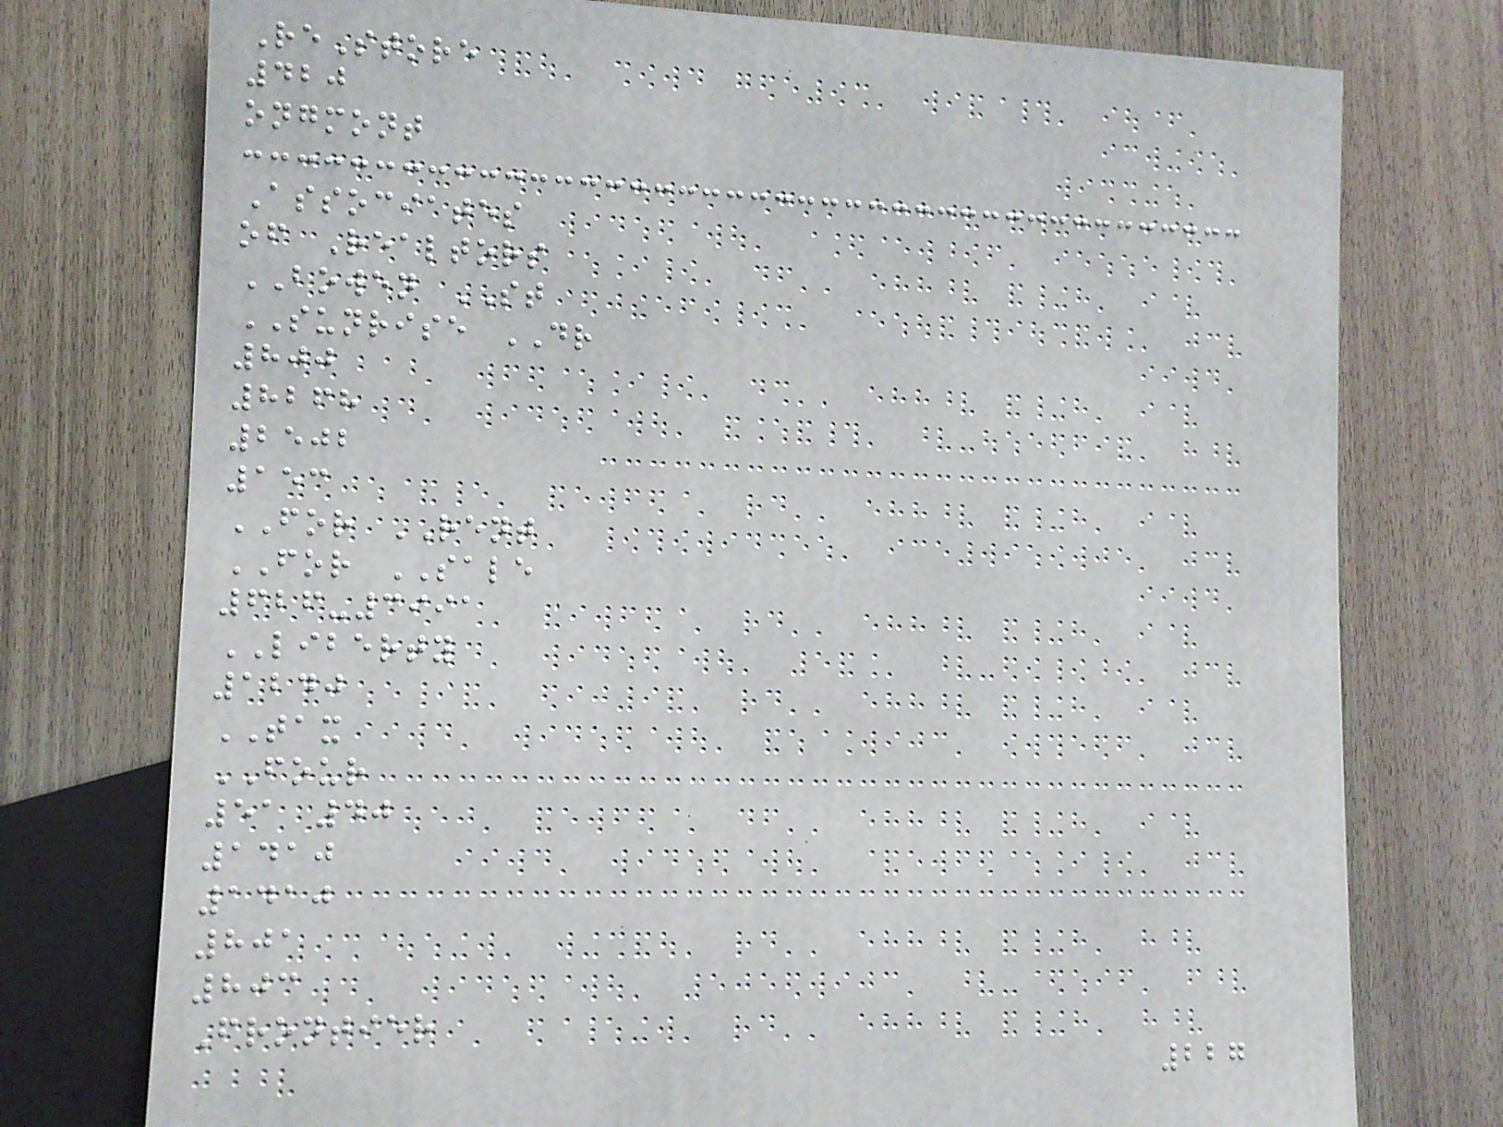ReStore
420
ongmont
Associates
of Realtors
BOWEN ST
SUNRISE DR
800
8268
2502
153
FOR RENT
FOR SALE
626-3991
LIBERTY
1240
TAX
FOUR
51 40
1410
1410
801
803
Frontier
227
